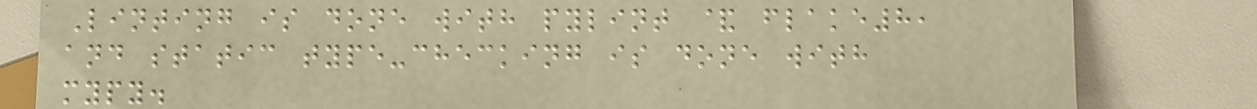Linting is done with pylint & flake8,
and static type-checking is done with
mypy.
